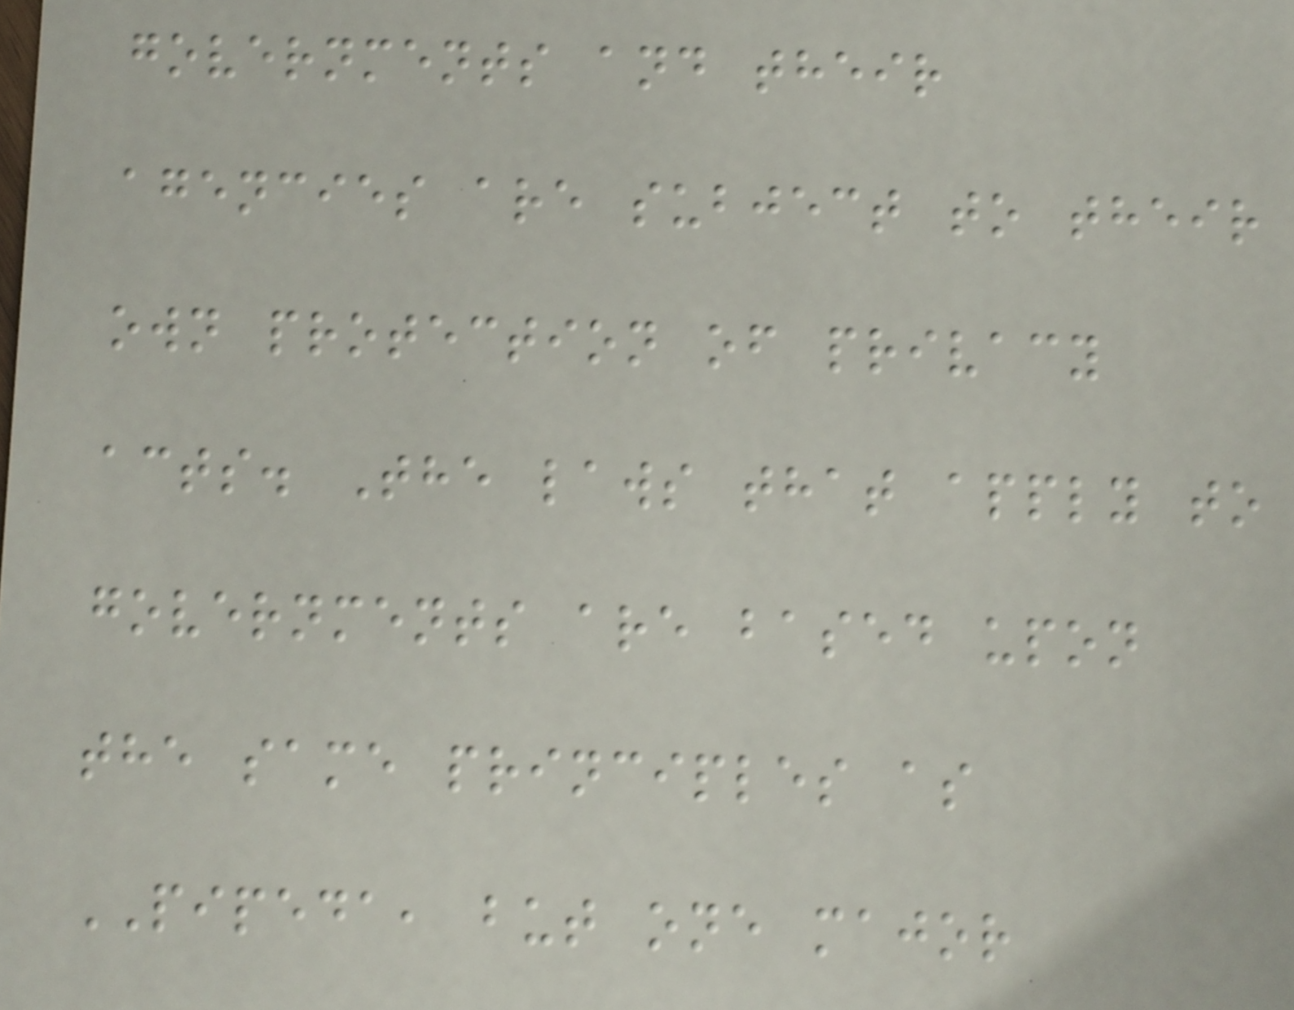governments and their
agencies are subject to their
own protection of privacy
acts. The laws that apply to
governments are based upon
the same principles as
PIPEDA, but one major
